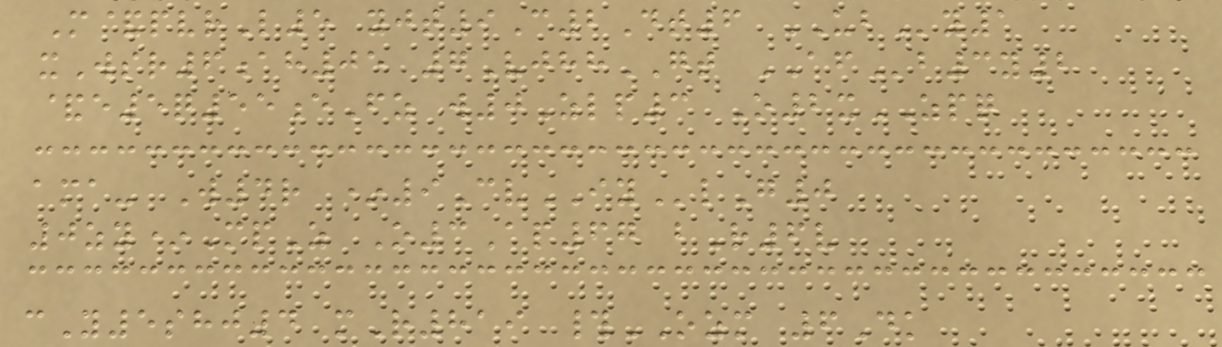M&pvrL5 yjt9C2Dt6 UBy1
xWsr6ah05 7VjhhGT AFb3y2
&e5q55eFz w0Zlp3 O2xZPQ
ama- W4r *9CvIYlG0
0zy*MpZ O3Ap67 bR6v
cY5shj4 mR819 #OZM 6Dk
